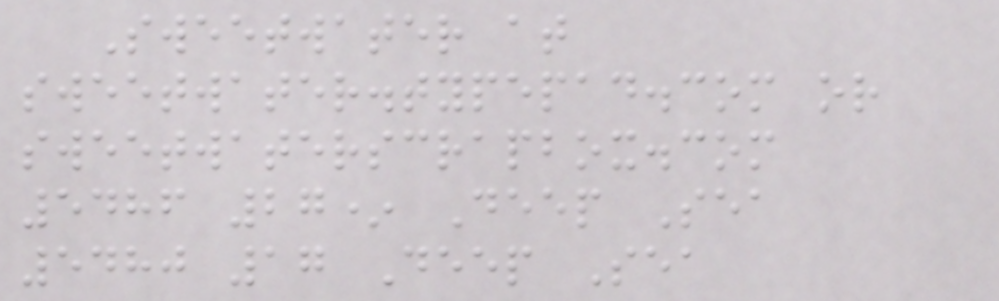Sweetwater at
sweetwater.typepad.com or
sweetwaterscrapbox.com
5486 27* Deep Sea
5480 17 Deep Sea
